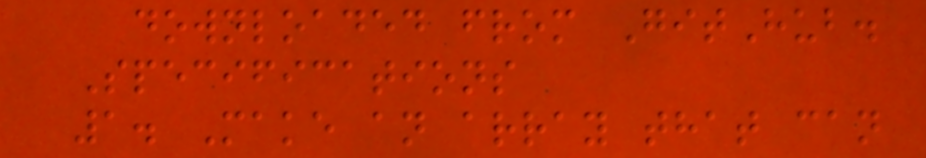downloaded from GitHub.
Specifications
1. Make an array that can
